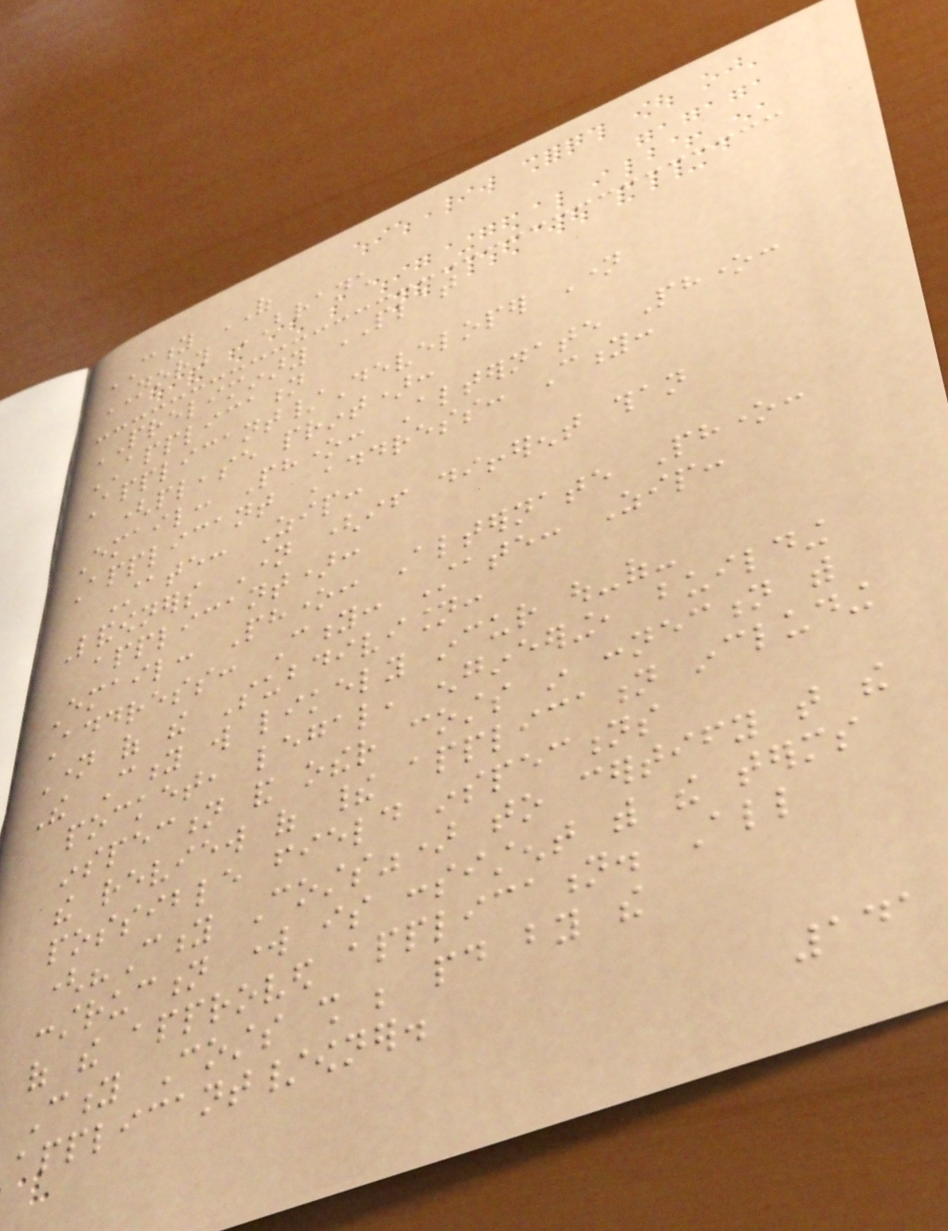CITY OF
NORTH BRANCH
PRELIMINARY PLAT
APPLICATION
Applicant/Developer Name
(please print):
Email: Phone: Alternate Phone:
Applicant Address: City:
State: Zip:
Landowners Name (if different than
applicant):
Email: Phone: Alternate Phone:
Address: City: State: Zip:
Name of the Subdivision:
The City will likely incur out-of-
pocket, legal, engineering, building
inspection and other costs in connection with
the review of their application including
possible field inspections
("City Costs") to certify that the
construction work is consistent with the terms
of the approved application. All
City Costs shall be paid by the
applicant/owner.
141
